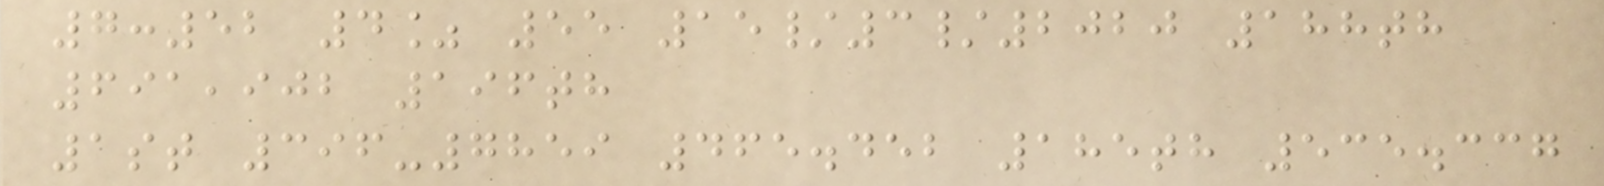7:52 4% 55 15/3/2020 188th
691,902 196th
1st 396-7859 465.452 185th 535.337
